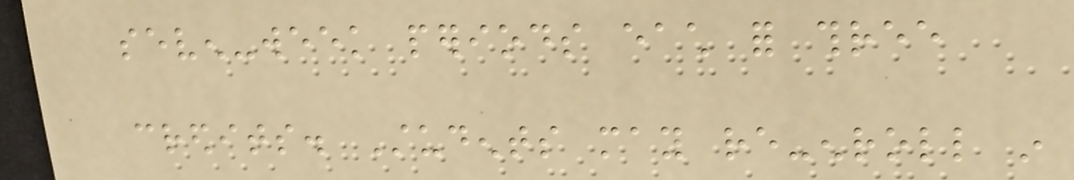seven-week periods each for three
credits. Students may re-enroll in
